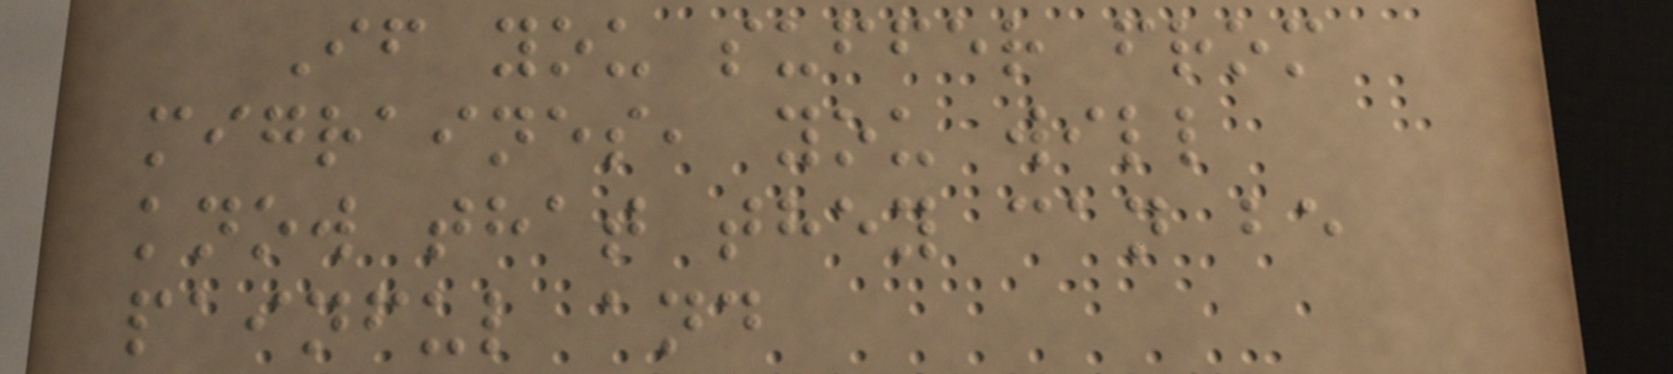If you suffer from
migraines, you will
know that they can be
painful and
